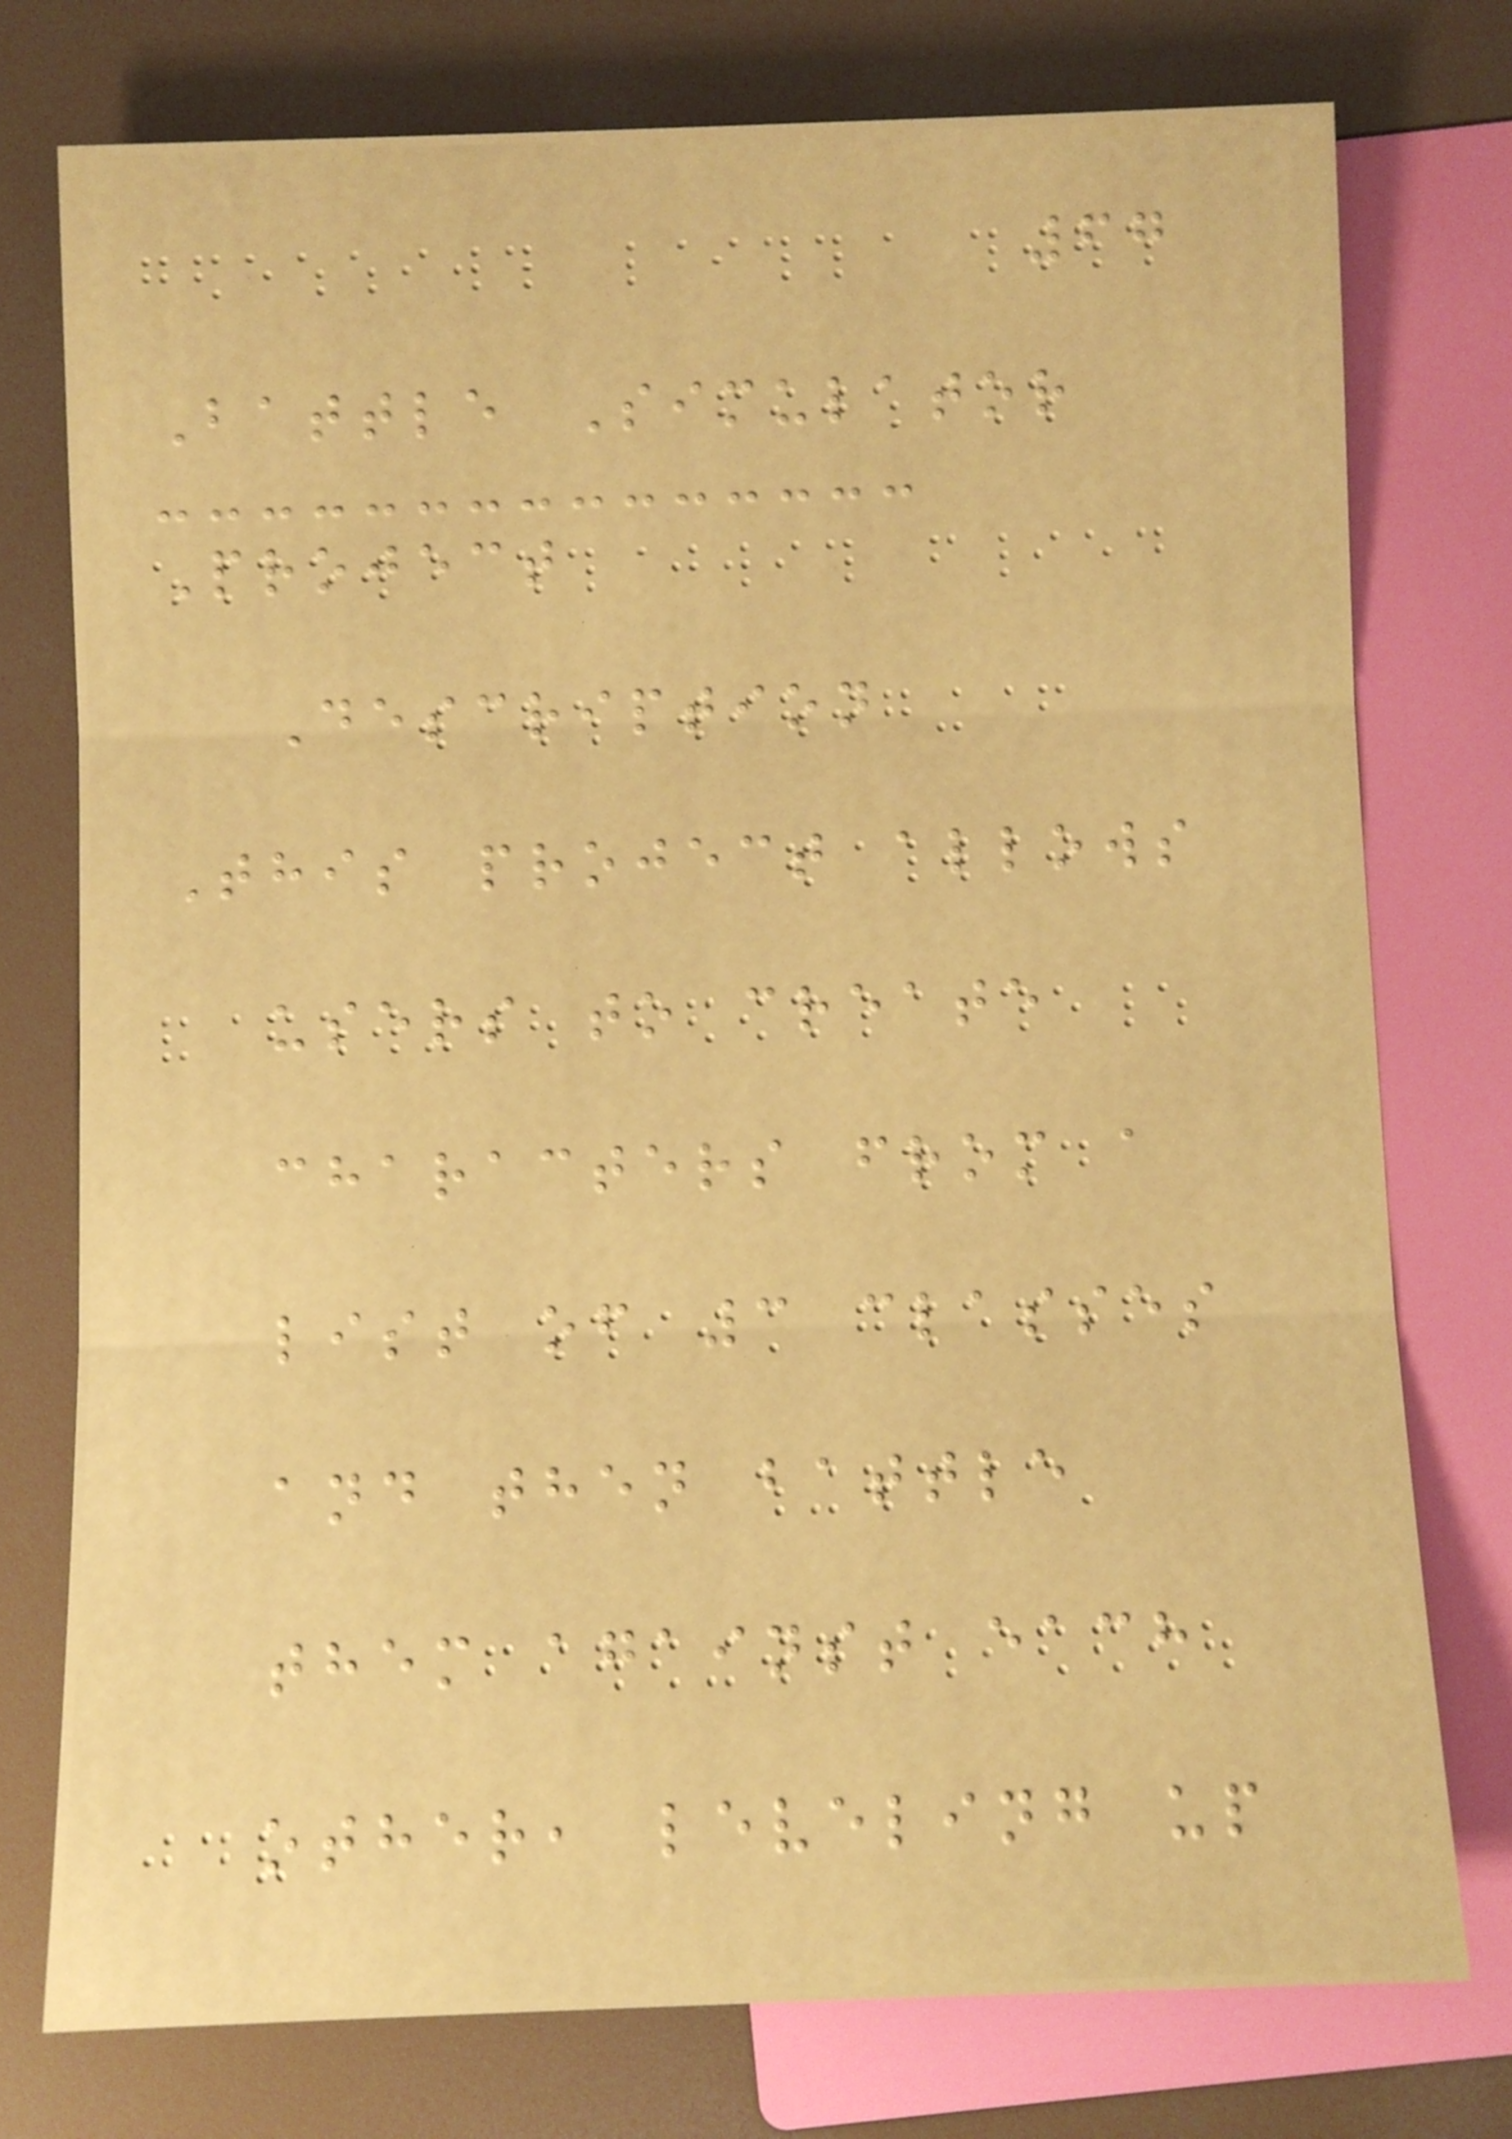67
Battle Simulator
Project
Description
This project allows
users to create
characters from a
list of 3 classes
and then battle
them against each
other, leveling up
